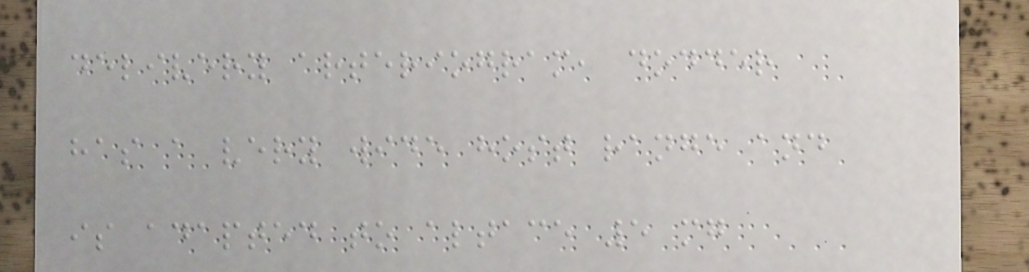delivery arteriogram, dodder
has a very wide host range and
is adapted to altace 5 mg
